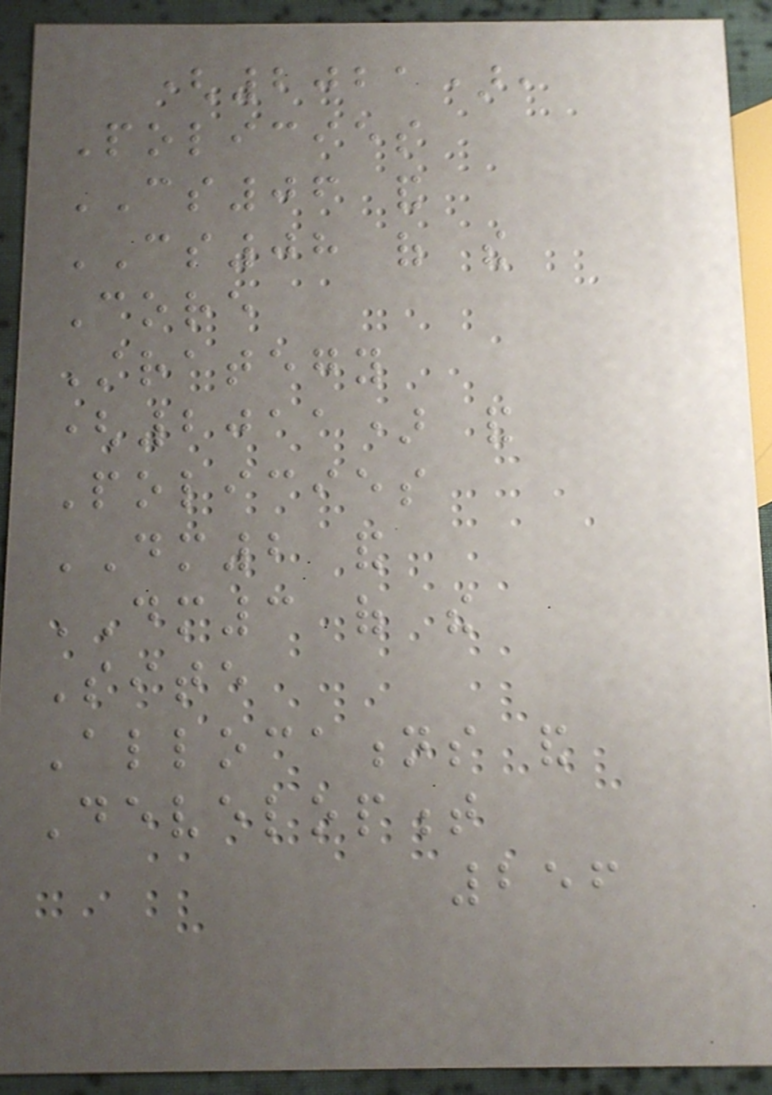(2021),
Policies
CS06 and
CS08 of the
Core
Strategy
(2011) and
Policies
DM2 and
DM3 of the
Site
Allocations and
Development
256
